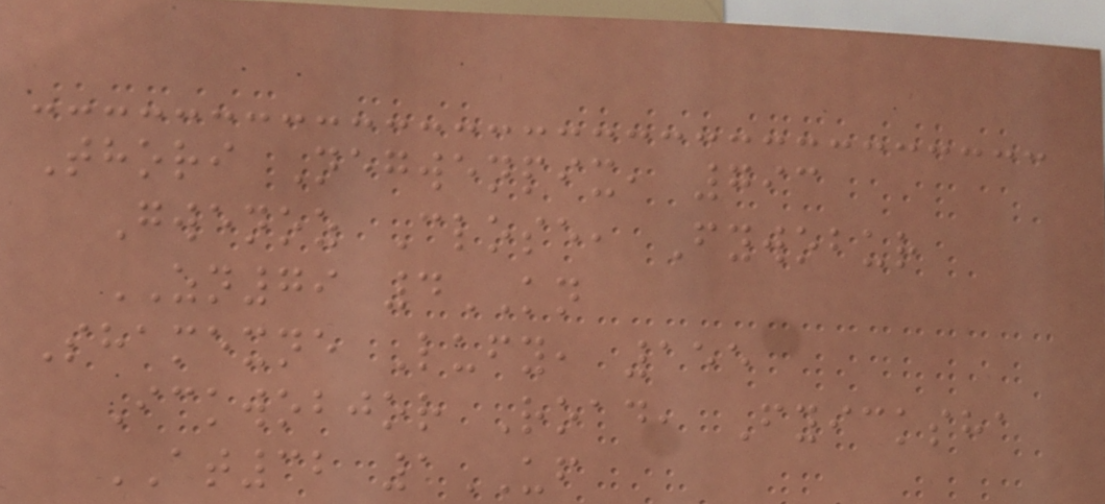Thori Negwenpix, 793
Gwenoz Close, Fywobur
ZN79 4KN
Shamexne Lufy, 155
Ickwobjor Road, Fyicksha
AT32 1UF
